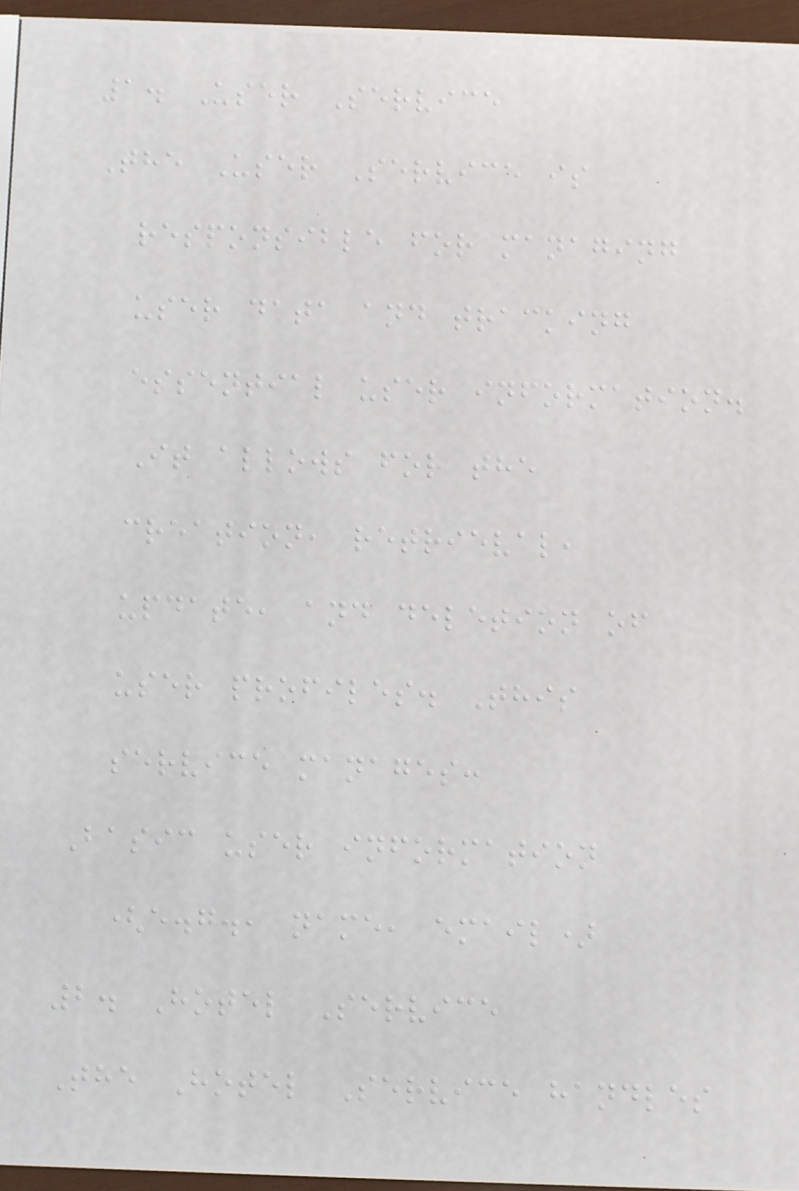1. User Service
The User Service is
responsible for managing
user data and tracking
essential user information.
It allows for the
creation, retrieval,
update, and deletion of
user profiles. This
service manages:
Basic user information
(e.g., name, email)
2. Hotel Service
The Hotel Service handles
